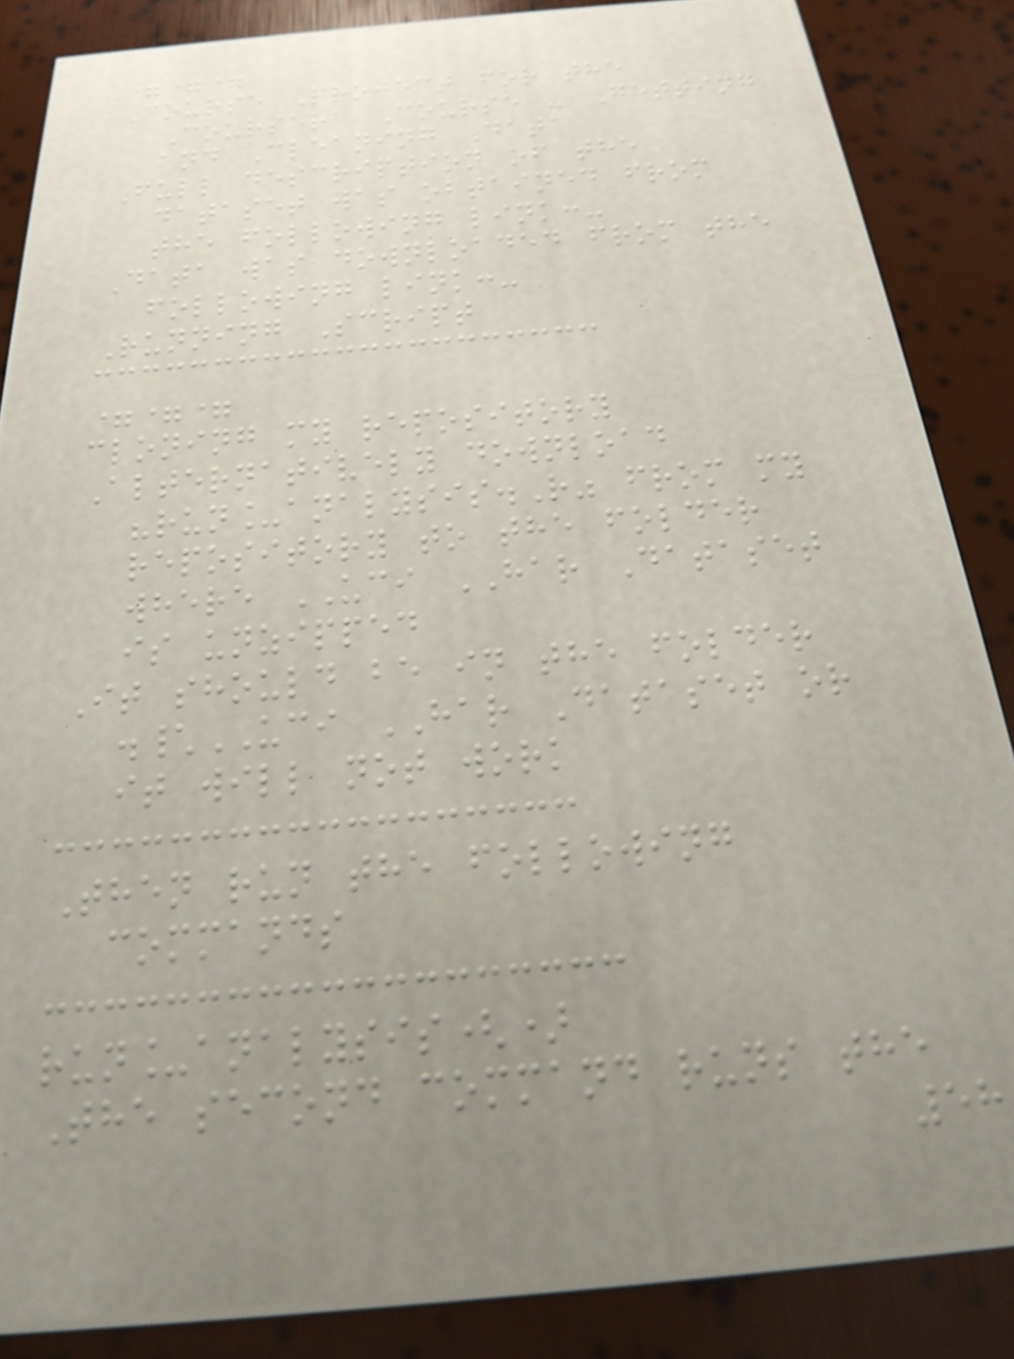===
Course Project for the
Coursera Course - Getting
and Cleaning Data
Full description of the
dataset was obtained from
the following link:-
Data was downloaded from the
following link:-
Running Script
===
cloning my repository
Alternatively download
"run_analysis.R" from my
repository to the folder
where UCI HAR Dataset
is unzipped
It should be in the folder
.\UCI HAR Dataset or
it will not work
Then run the following
commands
run_analysis()
The second command runs the
58
